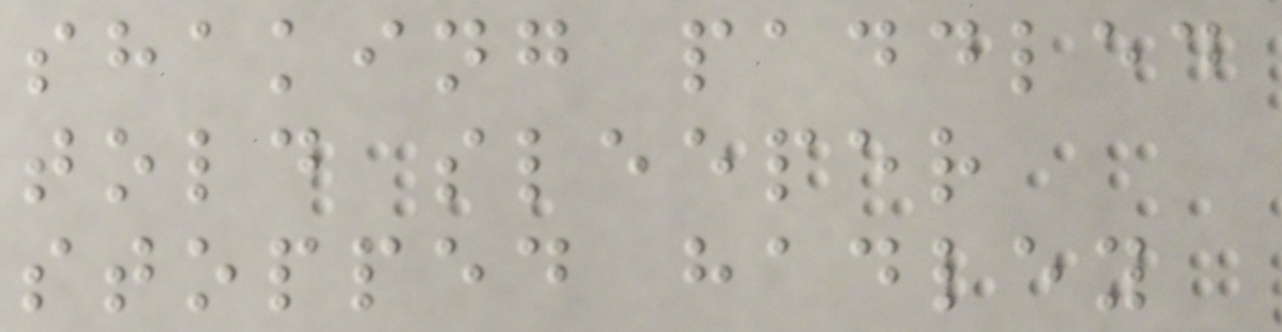shaking paddled
told sleeper
stopped hadley
